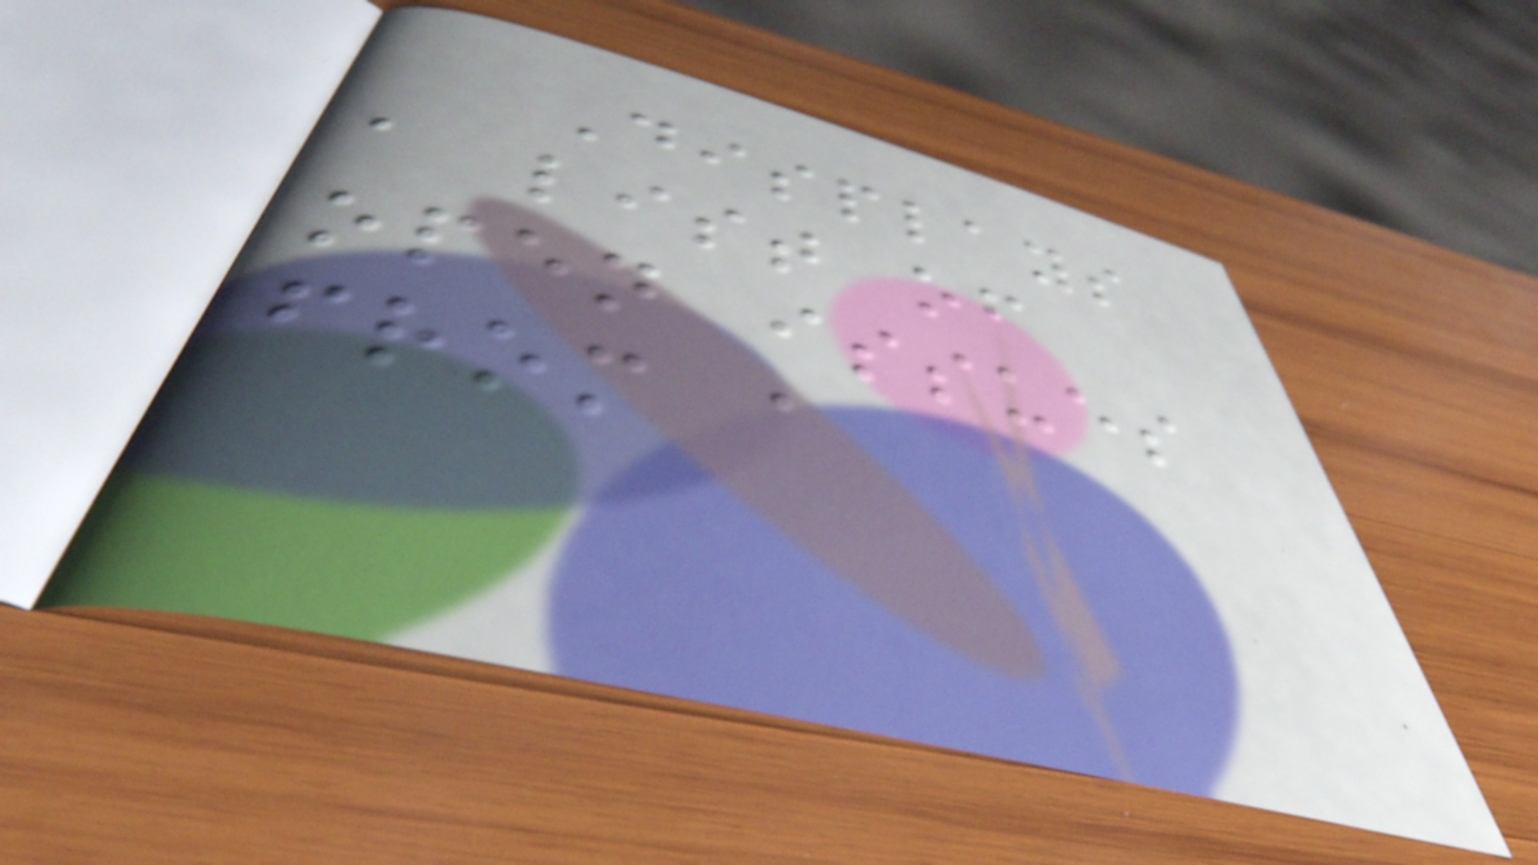Displays
a list of
open issues
from a
